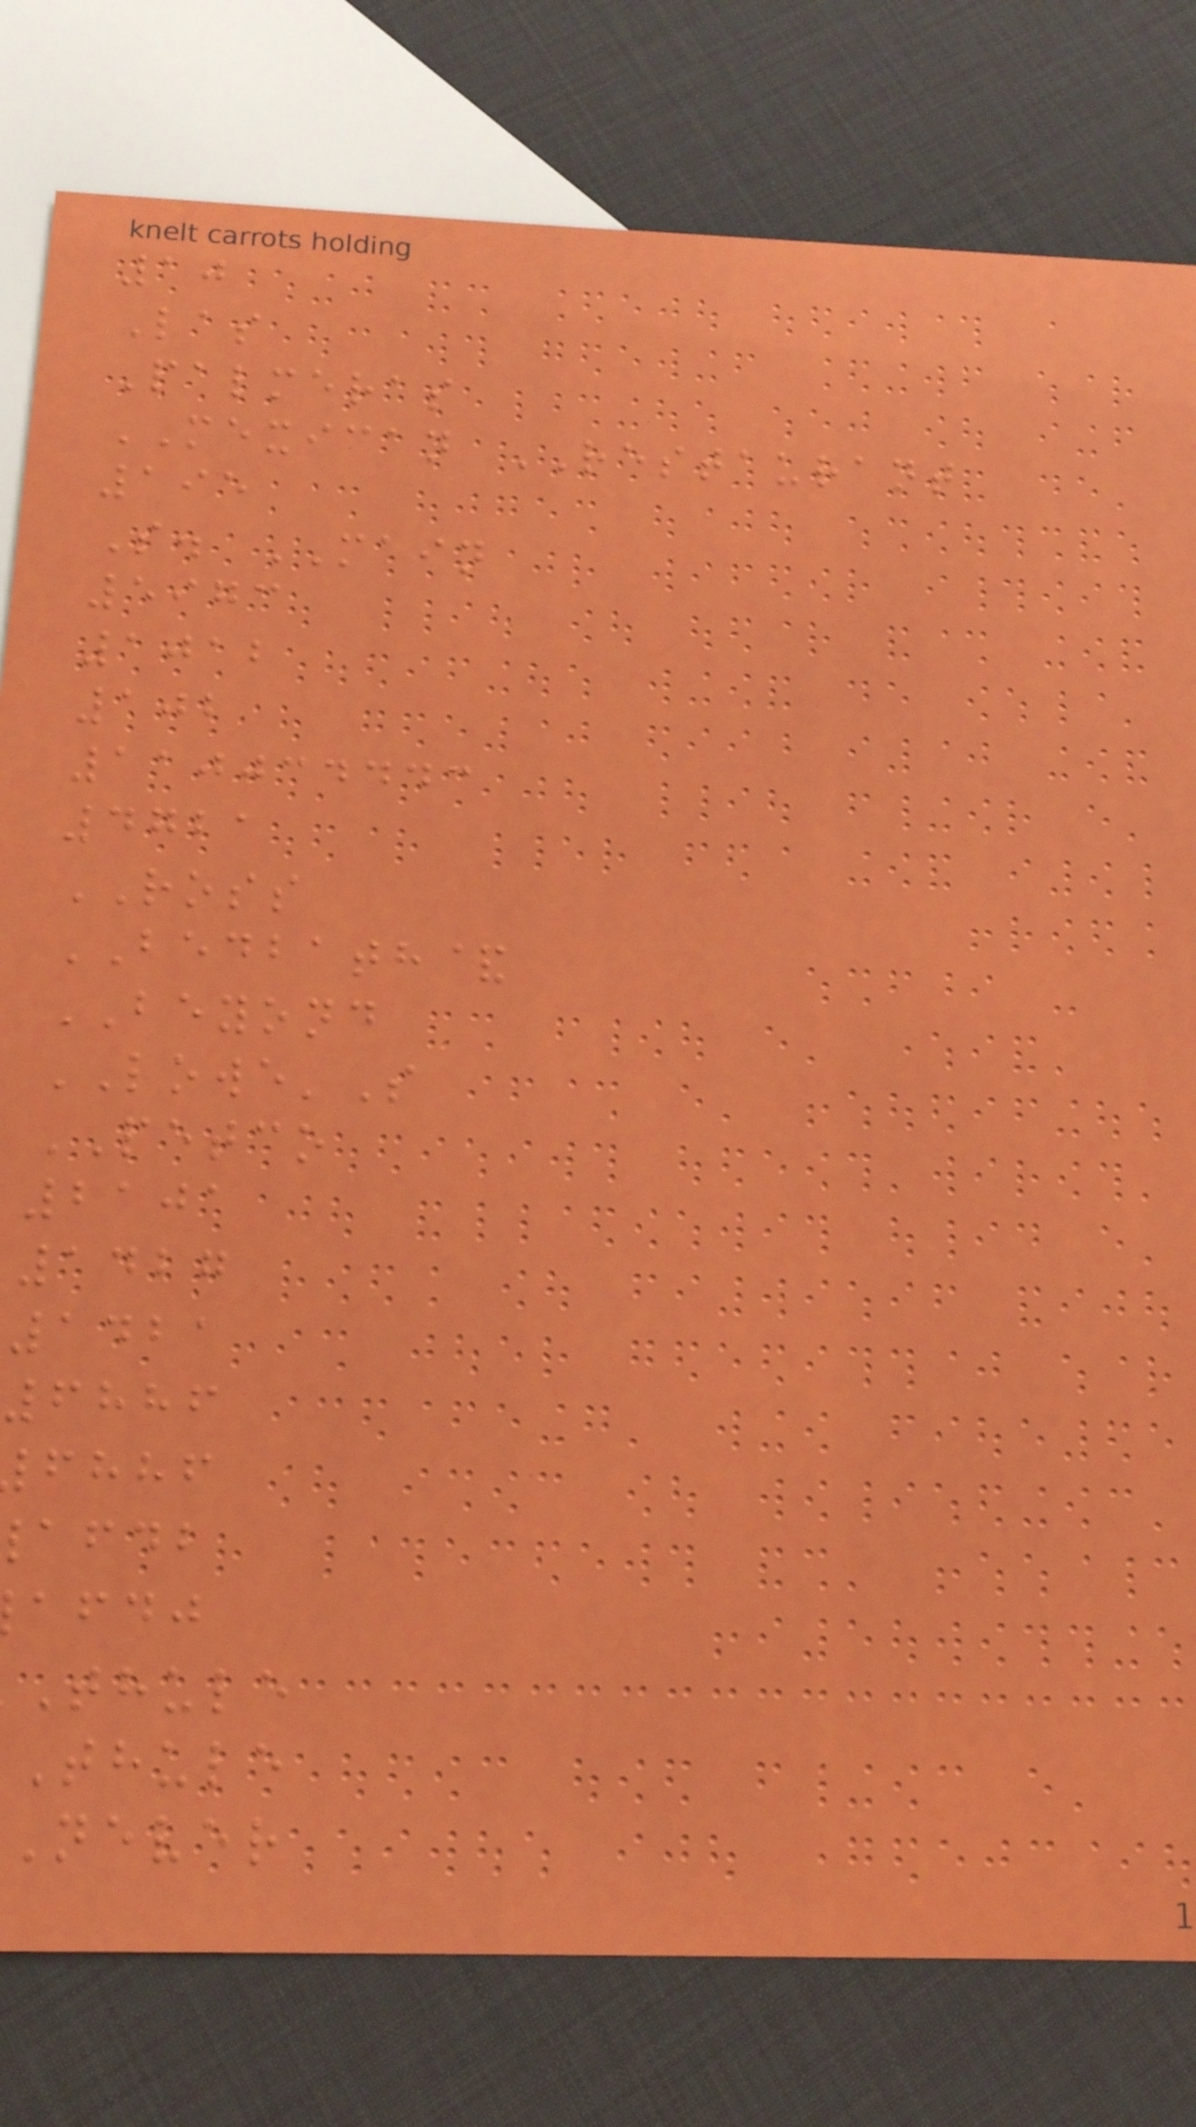10
Las
Palmeras
MEXICAN RESTAURANT
195
S. MAIN
5973
1012
102
110034443
4721
ROSS
BEDBATH&
BEYOND
LOWE'S
PETCO
2101
1427
1421
6886
fhhf
afdb
afdj
thule
thule
never
